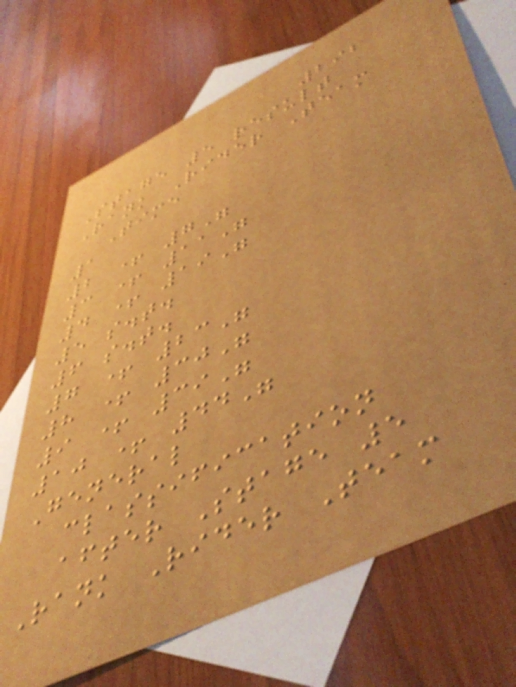292
Stage 5 result
Rank Rider Team
Time
1
2 + 7"
3 + 11"
4 + 19"
5 s.t.
6 s.t.
7 + 23"
8 + 30"
9 + 39"
10 + 44"
General
classification
after Stage 5
Rank Rider Team
